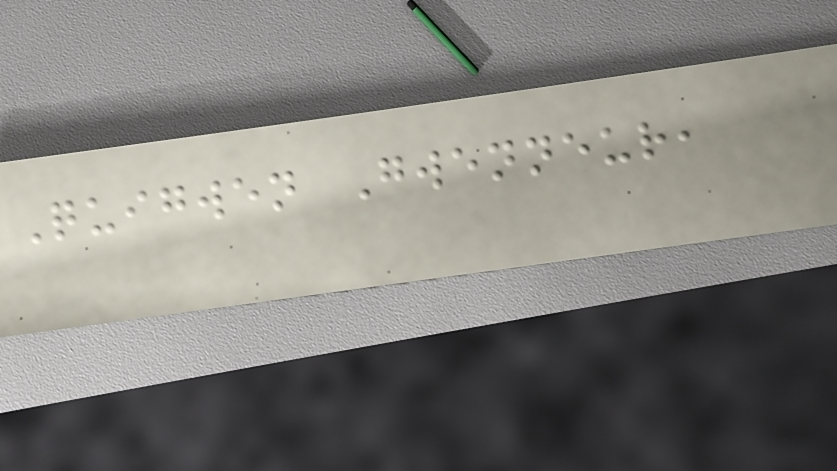Quigwen Gwenneur,
